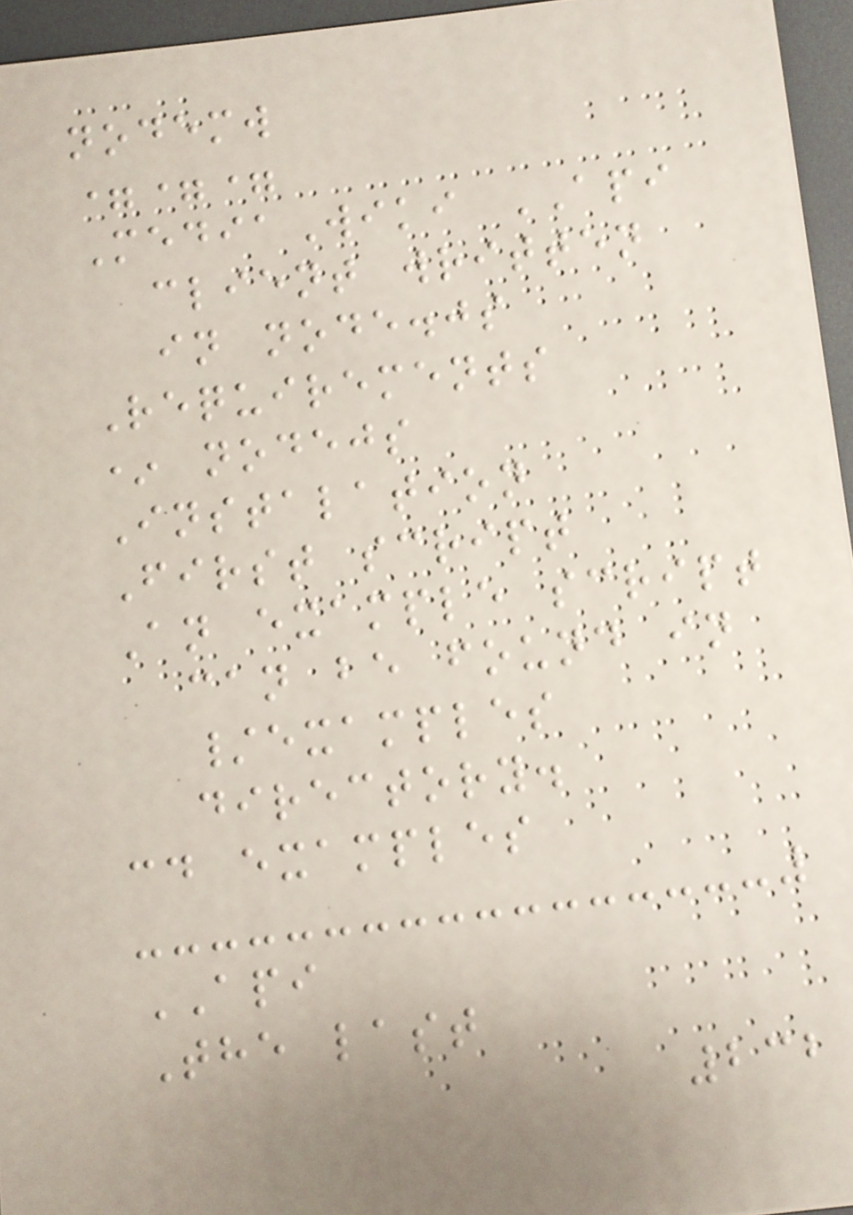nodemw
===
MediaWiki API
client written
in node.js
Requirements
* nodejs
Instalation
First script
An example script
can be found in
/examples
directory.
cd examples
API
The last
232
